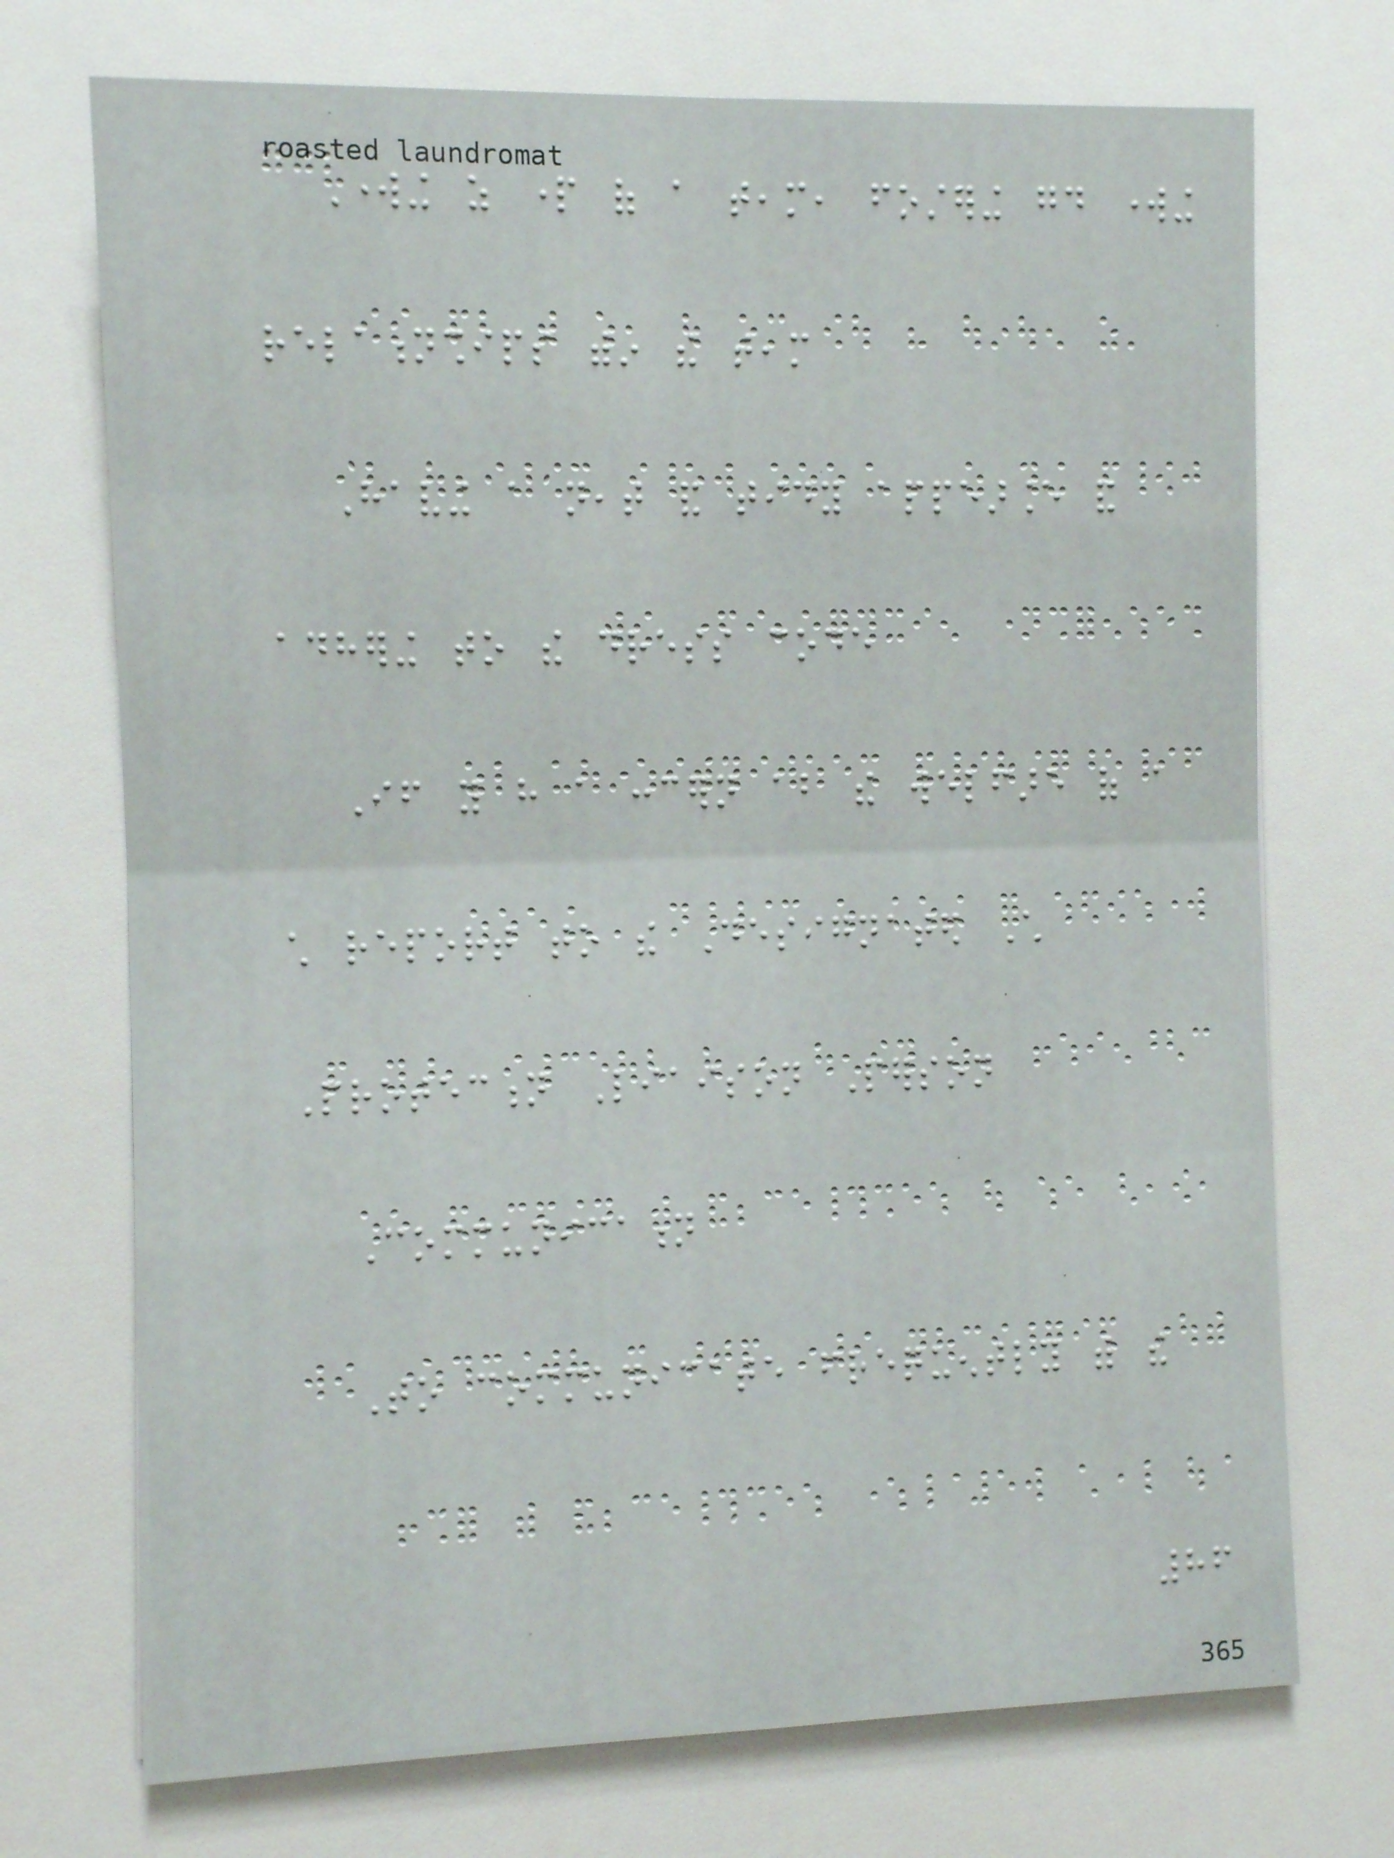Working as part of a team, fostering good working
relationships within the team
Having a neat and tidy appearance and
adhering to the dress code
If you have a concern about the welfare of a
child report to the Designated Child
Protection Liaison Person
Communication
To communicate frequently with the
86
